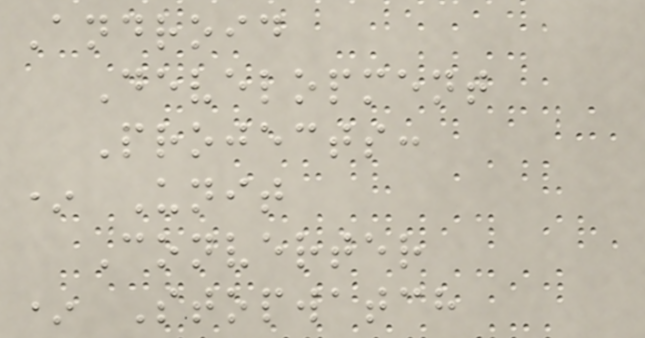Android
Development
Projects:
* Unit
Converter
* Stopwatch
